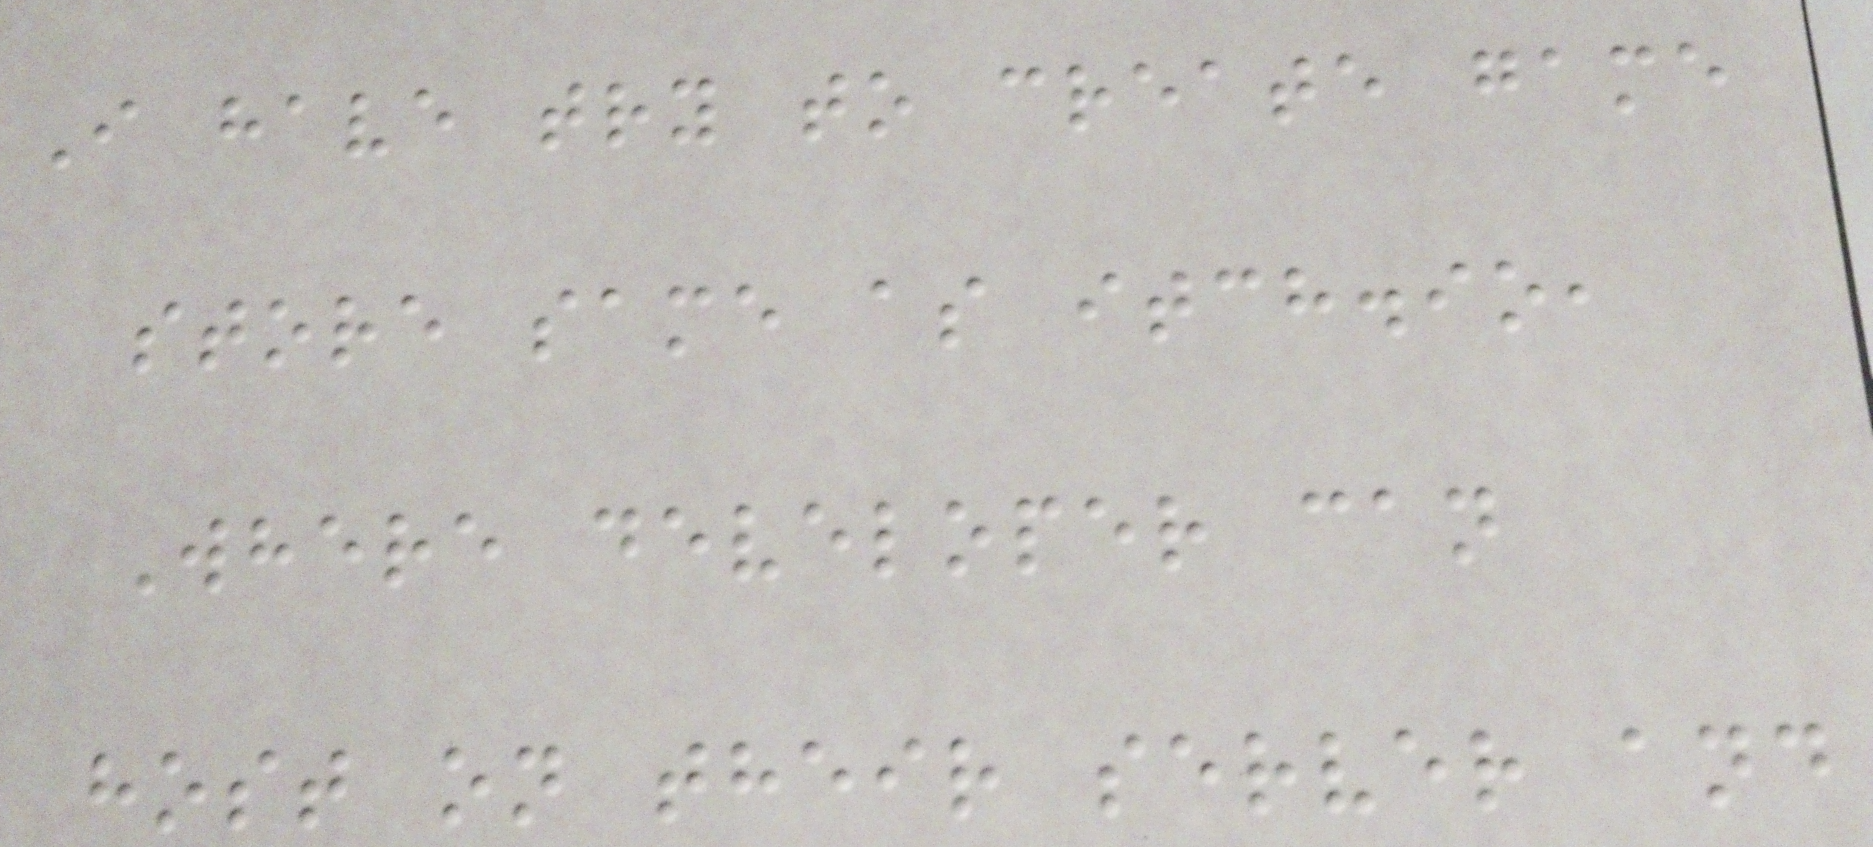I have try to create game
store same as itch.io,
Where developer can
host on their server and
